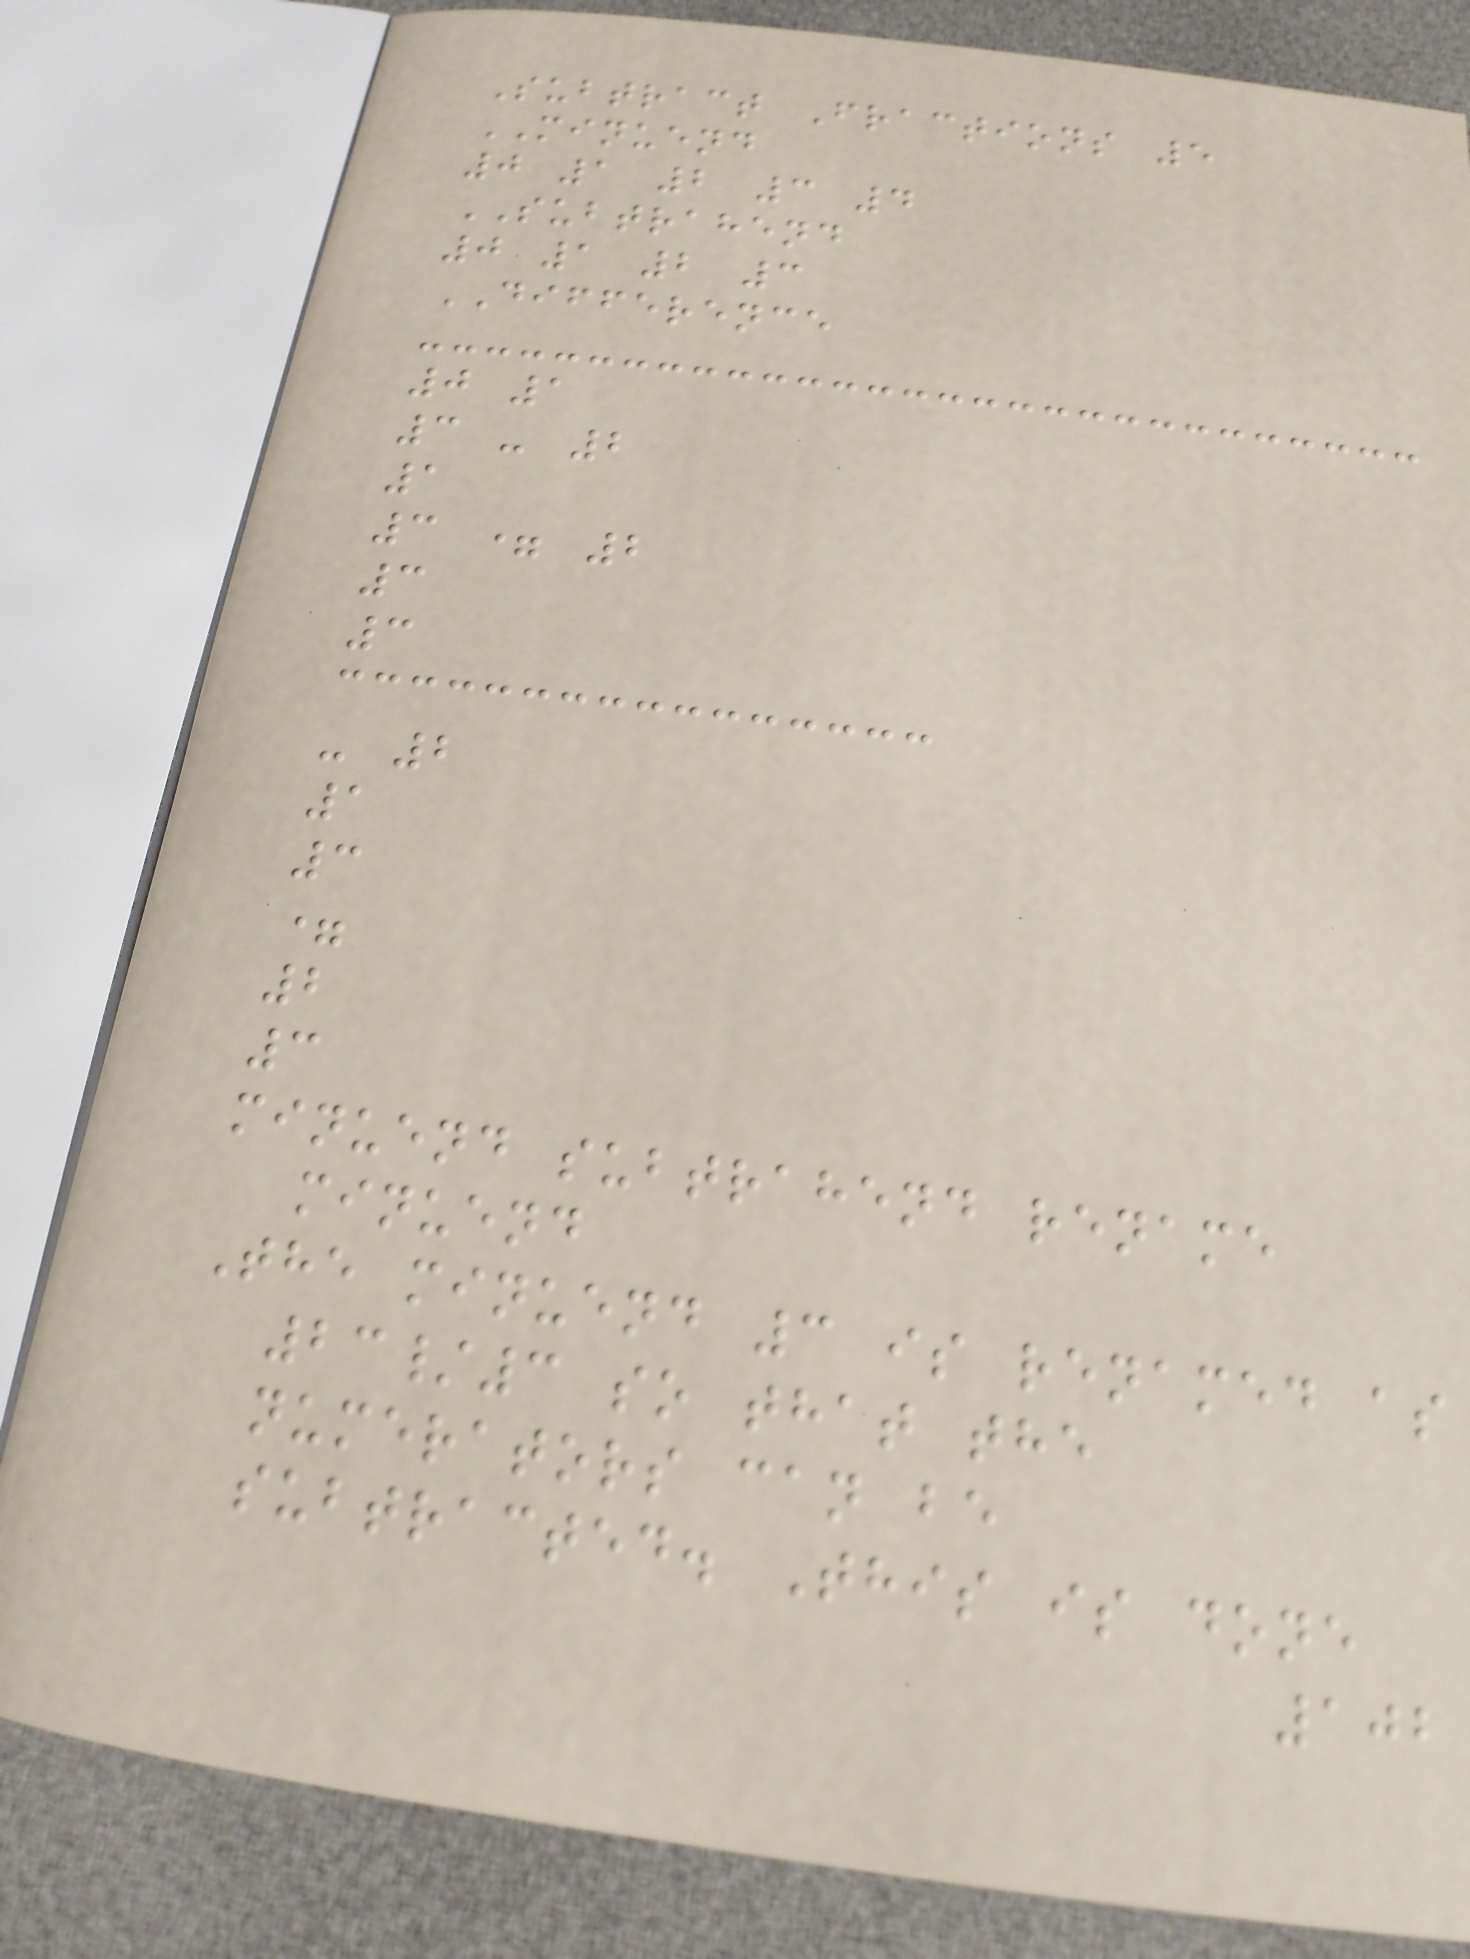Subtract Fractions 5
MINUEND
0 1 2 3 4
SUBTRAHEND
0 1 2 3
DIFFERENCE
0 1
3 - 2
1
3 = 2
3
3
- 2
1
3
=
2
3
minuend subtrahend rename
minuend
The minuend 3 is renamed as
23/3 so that the
numerators can be
subtracted. This is done
102
